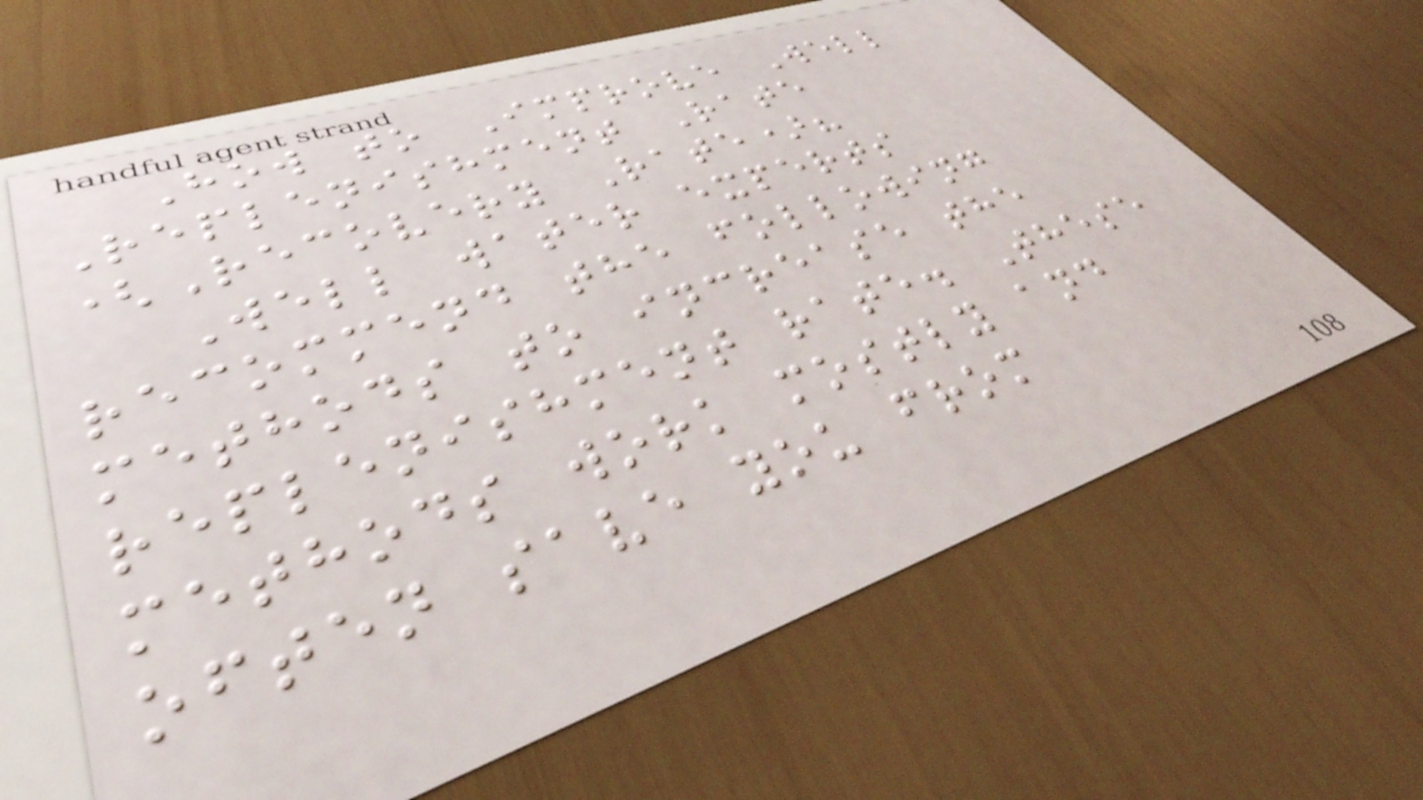How to Improve Well
Replenishment Rate
(Recovery Rate)?
Well water experts
recommend the following
methods to increase the
replenishment rate. These
methods work mostly and
often save you from
